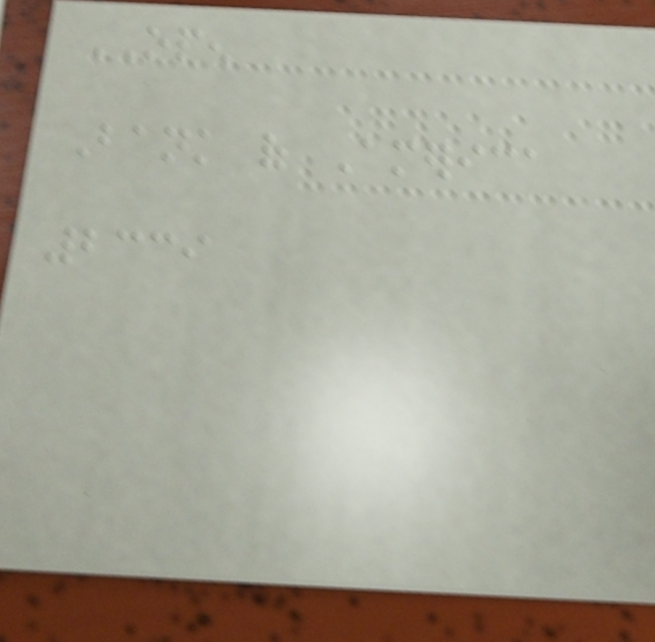OPEN
Bank of America
2339
